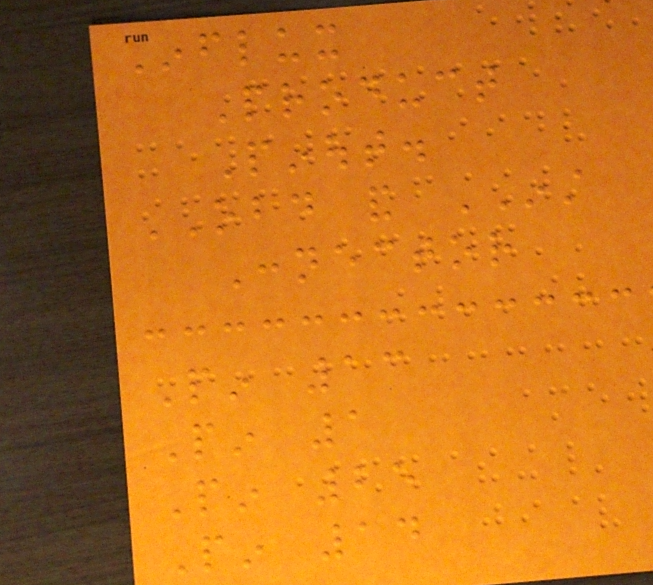Influx
Product
Pinout.
OBD and INST
Connector
Pin 13
Pin 1
Pin 25
Pin 14
